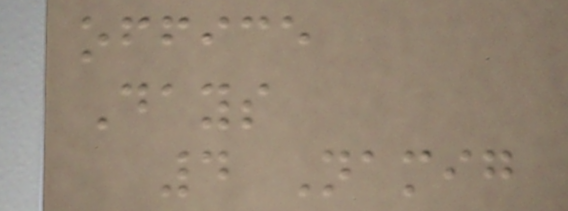office
Days
4 Namig
